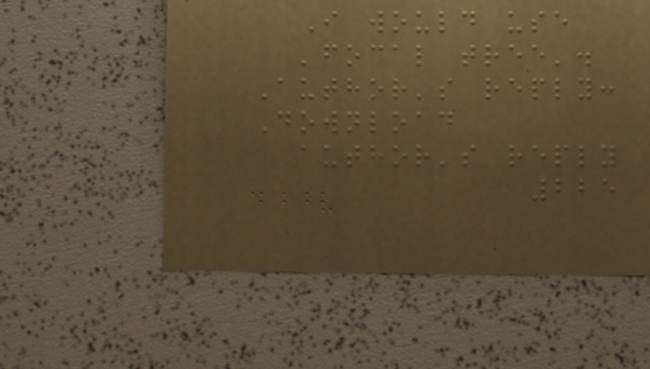I would use
'focal tree'.
Author's reply:
Download
author's reply
225
